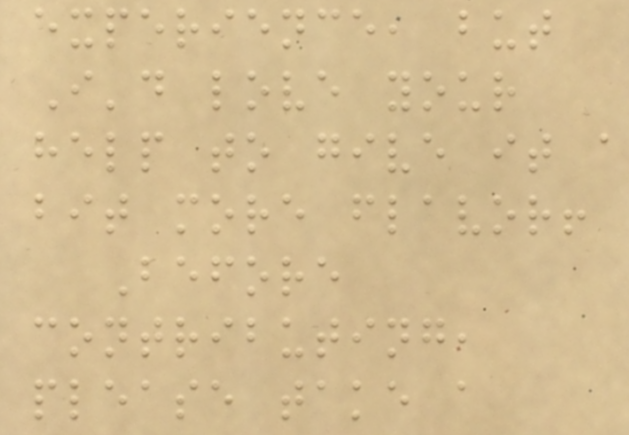experience, but
I'd love your
help to give it a
bit more flavor!
Before
contributing,
please take a
